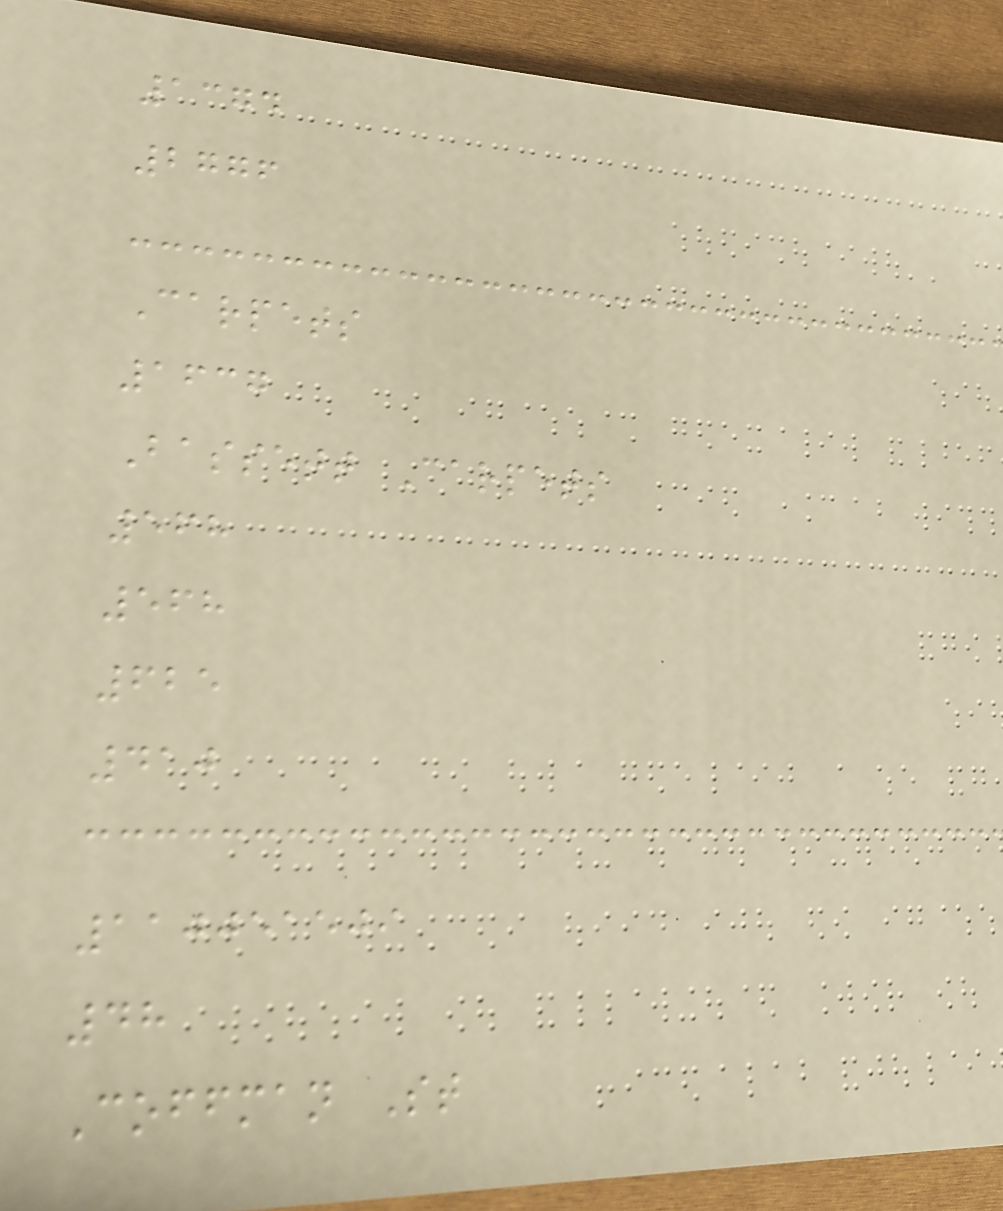1374
2776
Carpets
1637
Bassett Carpets
568
568
625
410
110051509
48
Coffman St
